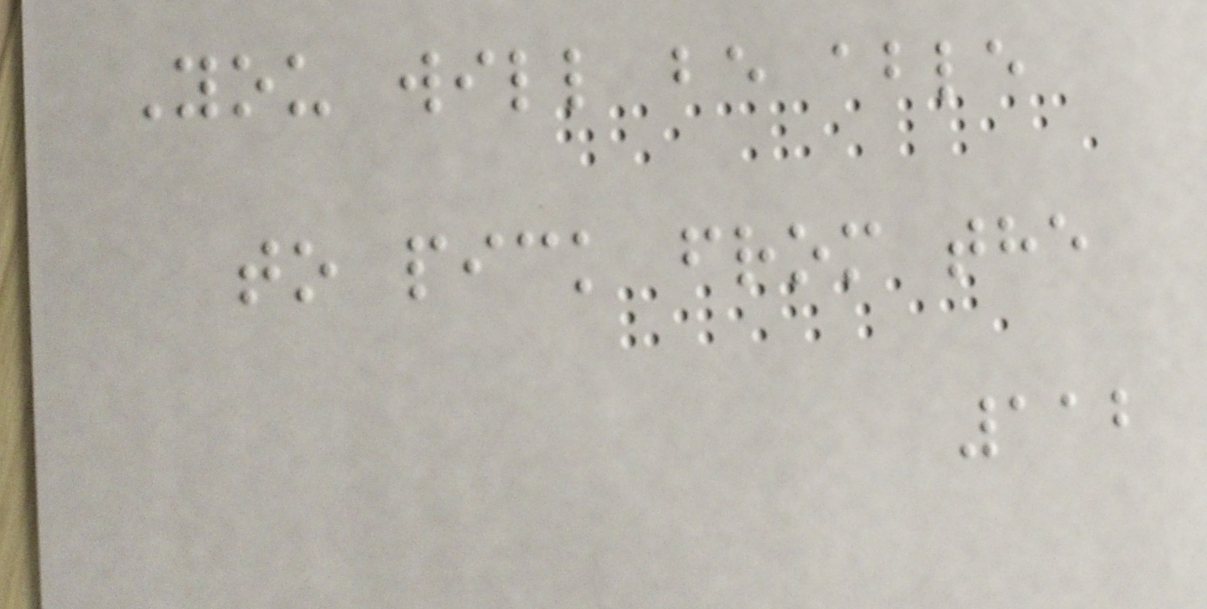You will be able
to pick from the
112
